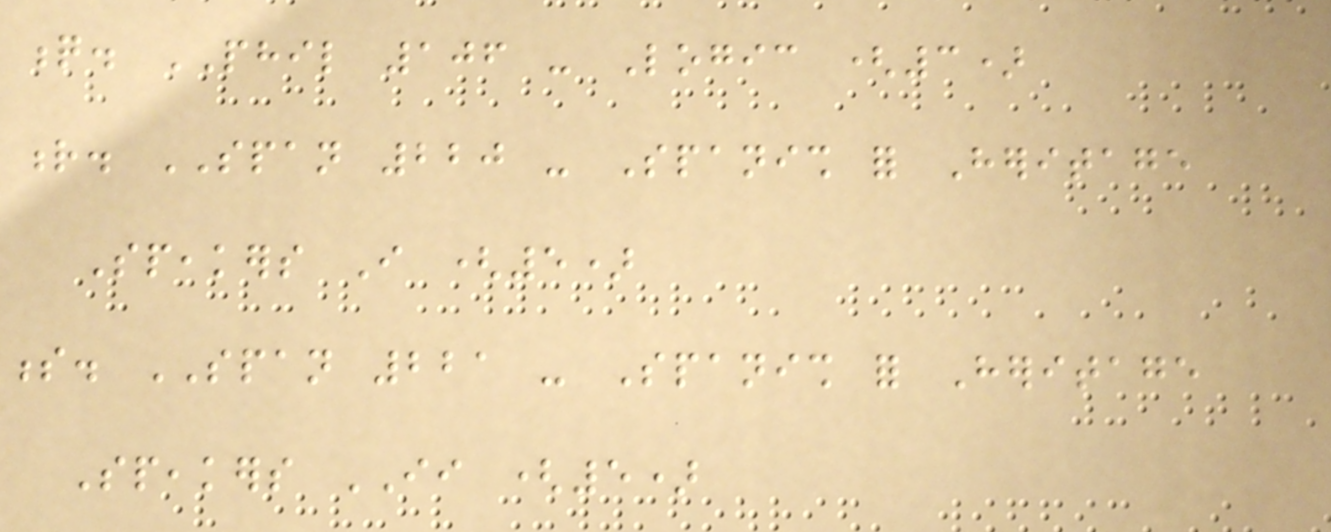q. PHIL 106 - Logic (3)
r. SPAN 220 - Spanish for Heritage
Speakers I (5)
s. SPAN 221 - Spanish for Heritage
Speakers II (5)
